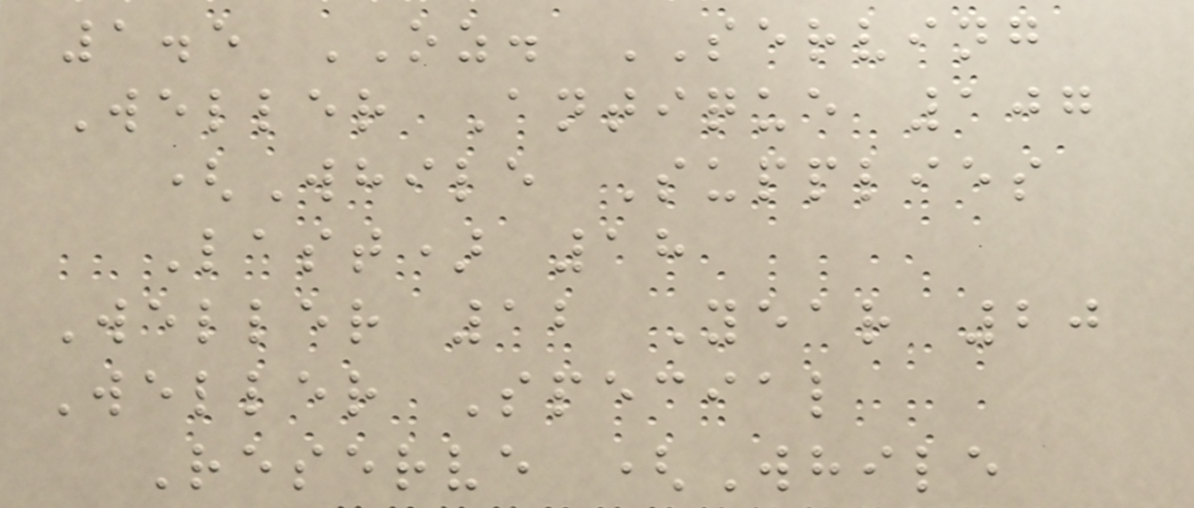1.5 OZ. SERVING
Weller Antique 107
(While Supplies
Last) 18
Weller 12 Year 20
Weller Special
Reserve (While
